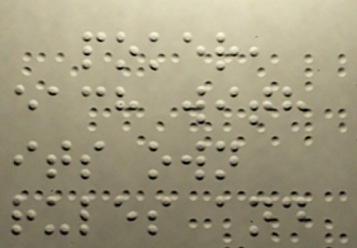poker,
each with
its own
rules and
